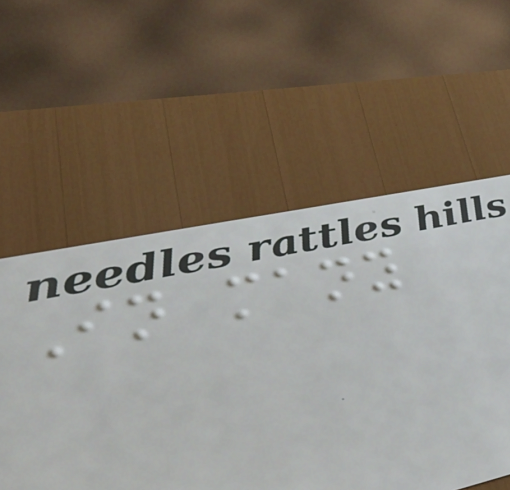In many
